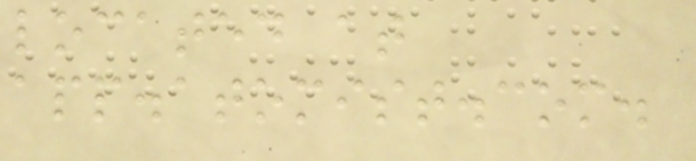located at
app.atomist.com.
